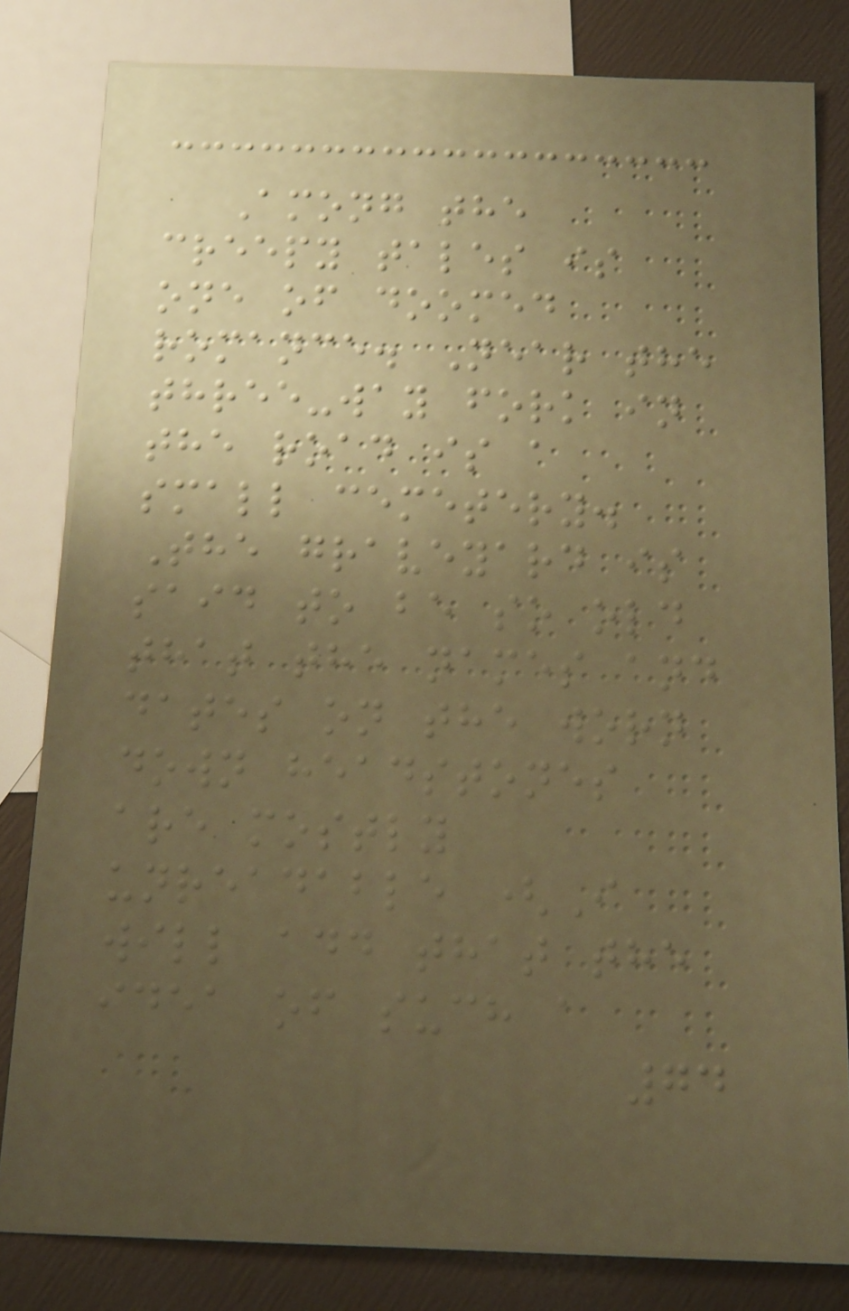Among the
creepy tales is
one of doomed
romance. Near the
three-way fork in
the road is a
small cemetery.
The graveyard is
said to be so old
that the names and
dates on the worn
down headstones
are mostly
unreadable (I
will add that the
idea of such a
74
